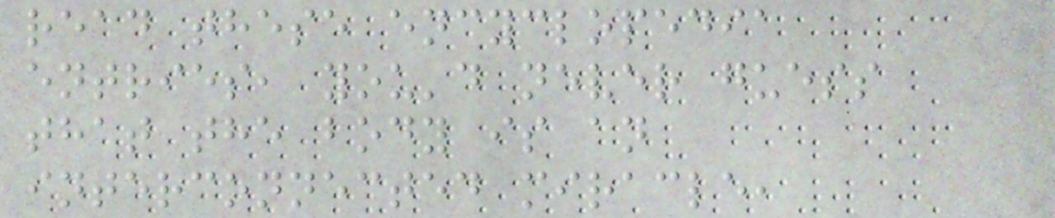read these encyclopedia
entries, you'd never guess
that the body is an
interconnected miracle,
